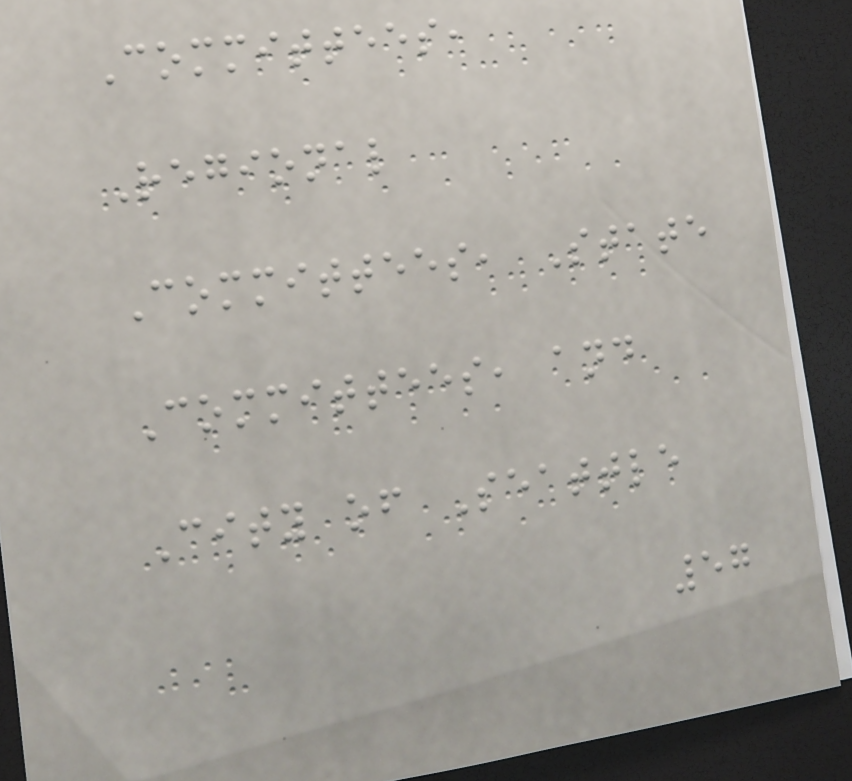Committees,
Regional
Committees, State
Committees, and
City of Seattle
57
